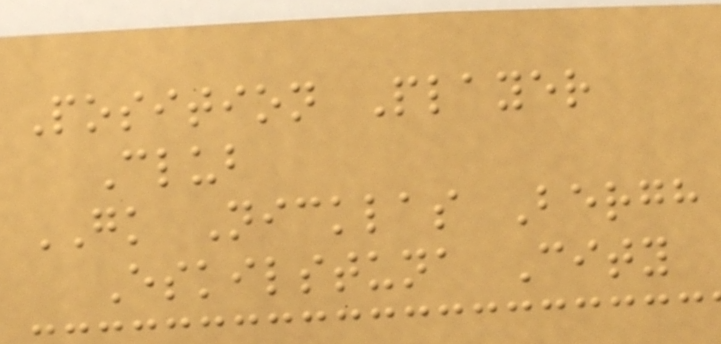Position Player
Club
GK Nicklas Bergh
Eskilstuna City
